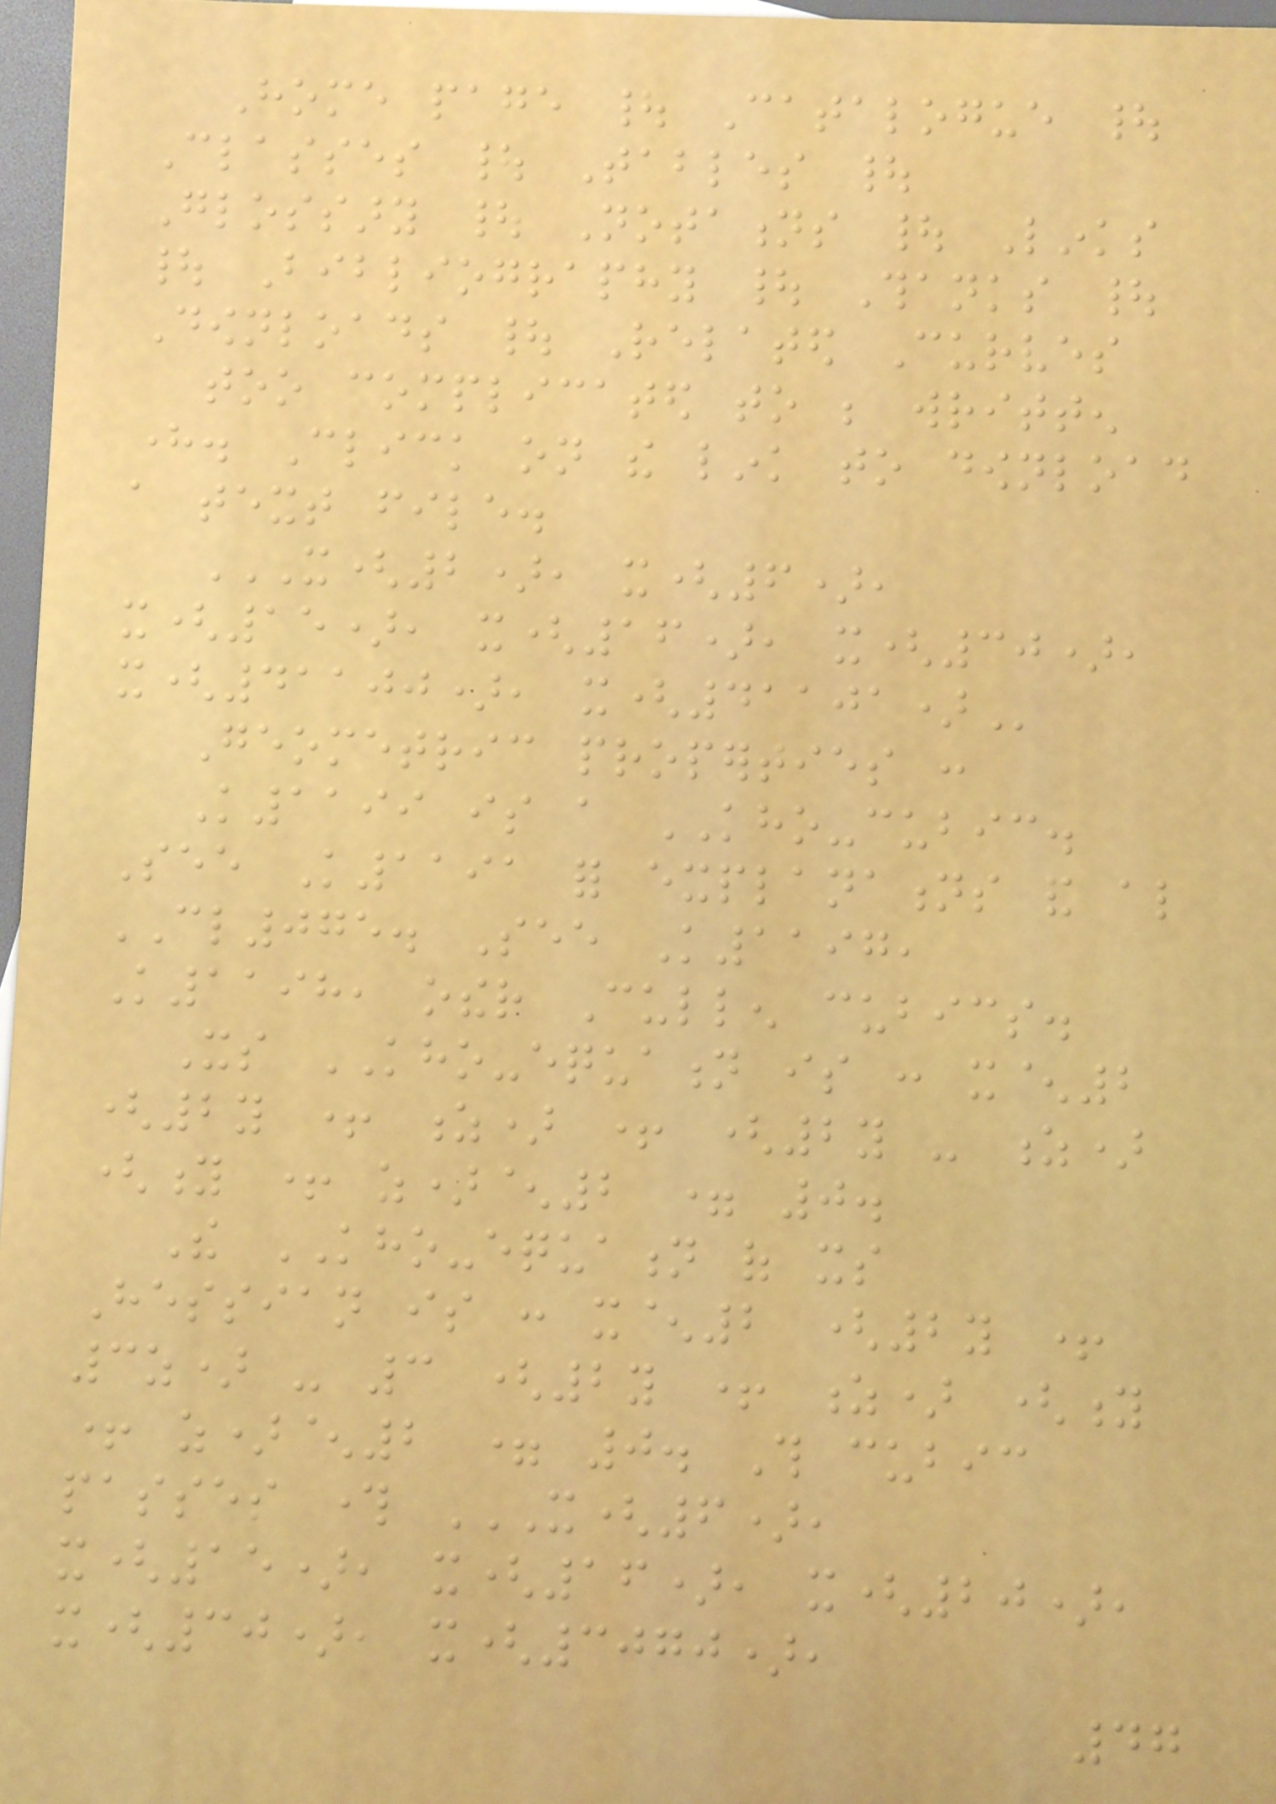Home page | Catalogue |
Classes | Tables |
Glossary | Notations | Links
| Bibliography | Thanks |
Downloads | Related Curves
too complicated to be written
here. Click on the link to download
a text file.
X(2), X(6),
X(15), X(16), X(30),
X(41100), X(41101)
Geometric properties :
K1199 is a KHO-cubic.
See K1191 for explanations and also
CL075. See K1197,
K1198, other Cullen cubics.
Its KHO-equation is : x^2
(2y + z) + (2y - z)
(y + z)^2 = 0.
The KHO-equation of its
Hessian is : x^2 (2y +
3z) - 3 (2y + z) (y
+ z)^2 = 0. This cubic
passes through X(6),
X(15), X(16), X(20),
X(30), X(3070),
47
